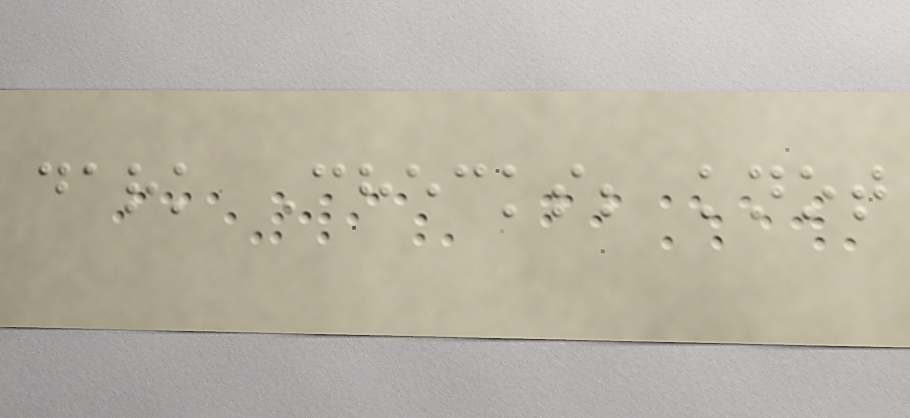dark Checks; knot
